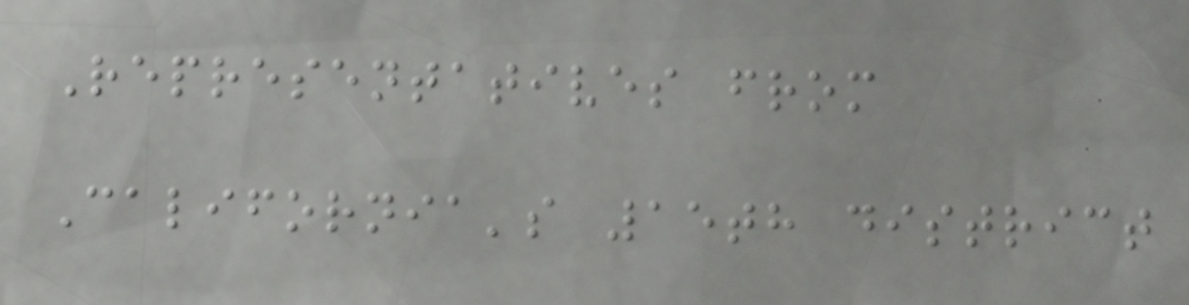Representatives from
California's 15th district
